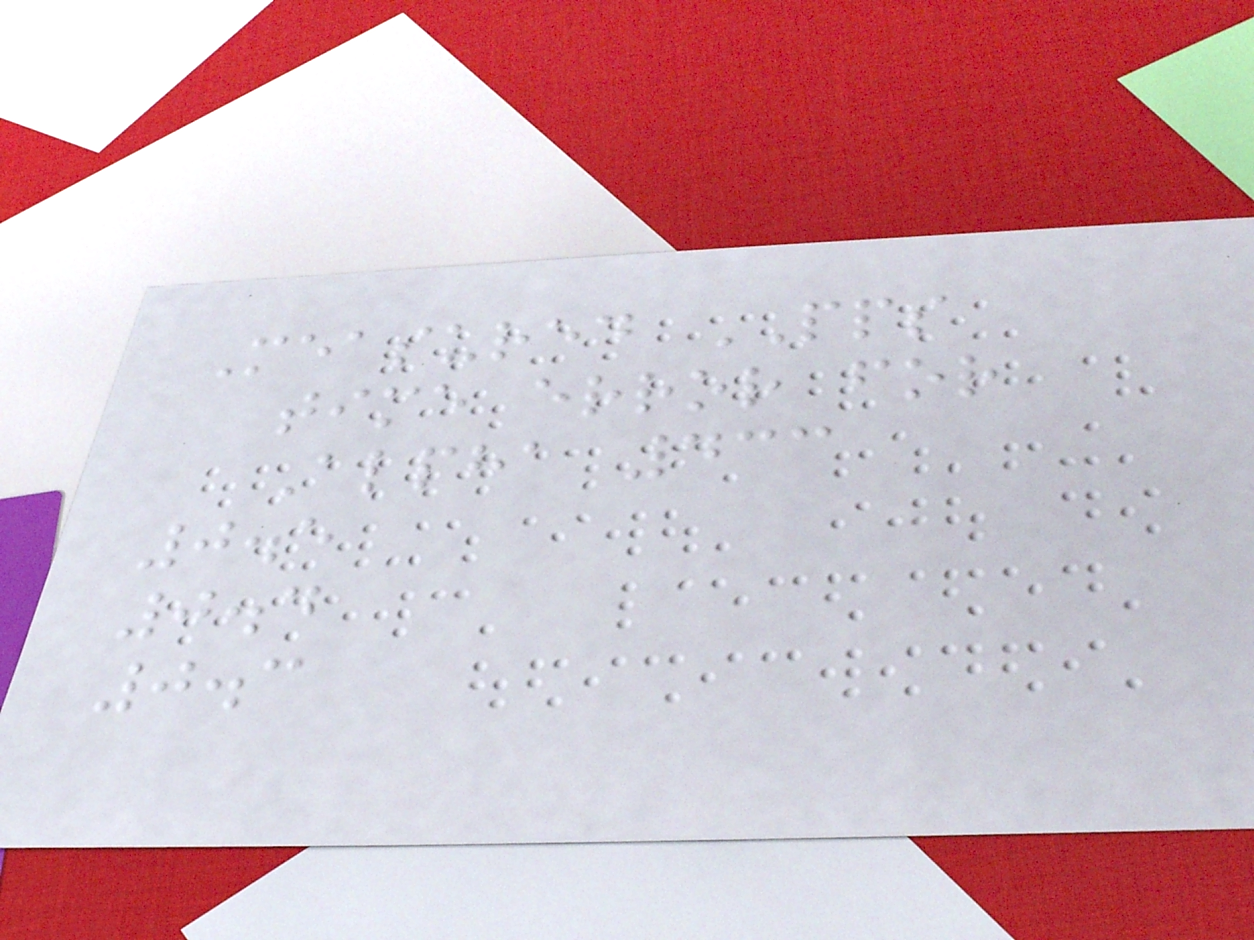Measured PPS
time error for
Alpha 433
0.5
0.4
0.3
